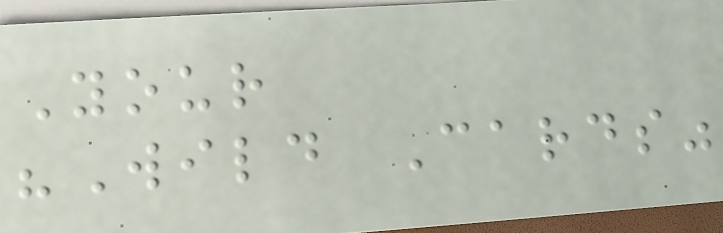Your
"Wild Cards"
